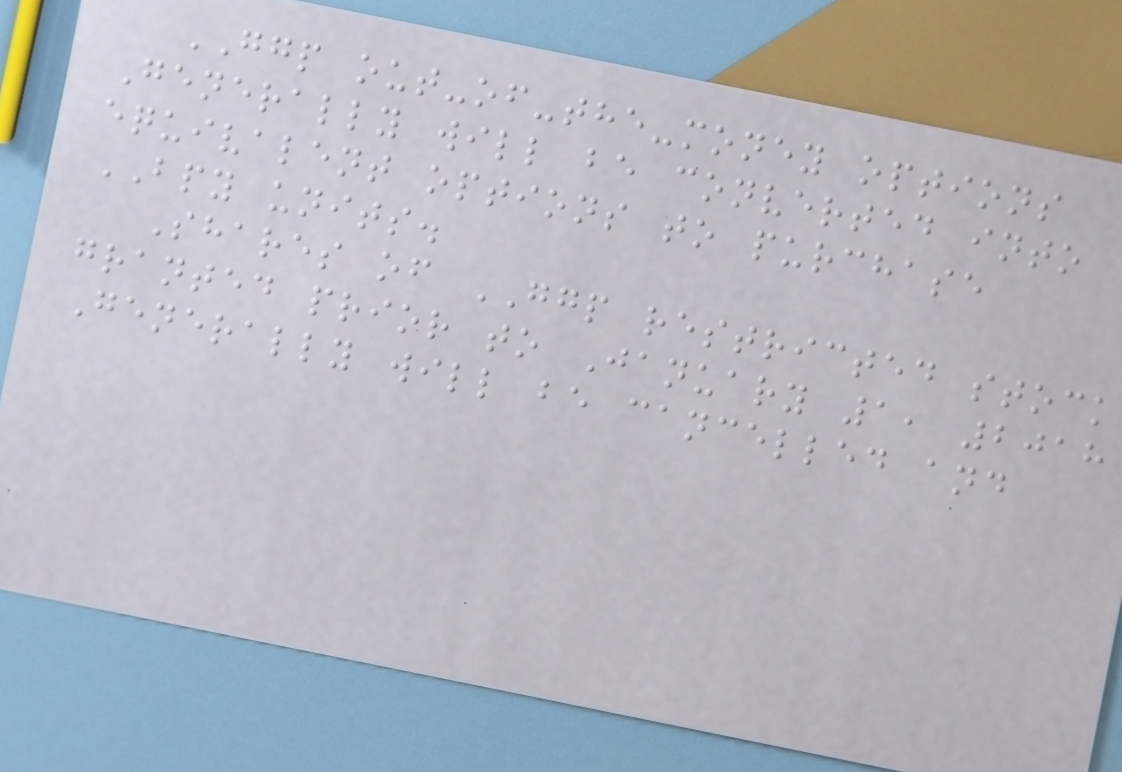GGP out-of-the-money options
Generally will be converted into
equivalent options to purchase
BPY units.
Shares of GGP restricted stock
granted prior to January 1, 2018
Generally will be cancelled and
